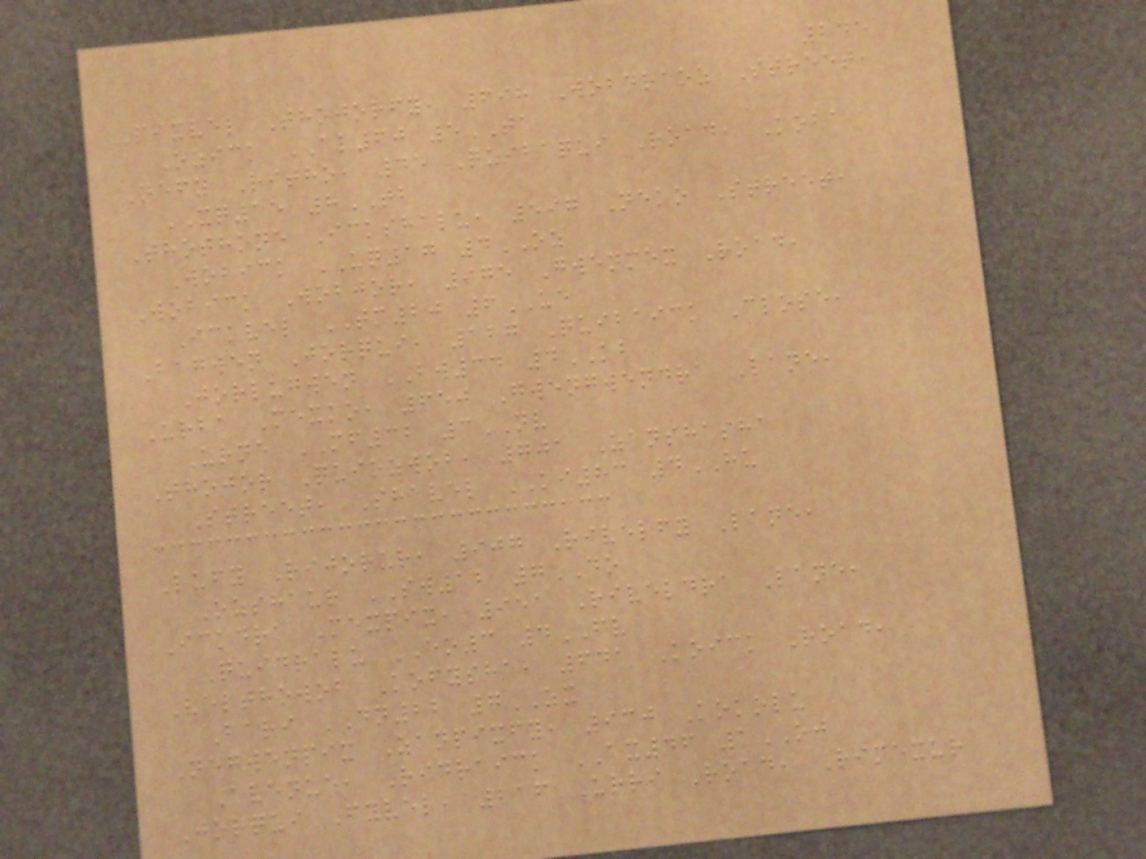245
Pixvel Thojorfy, 698 Wobdraoz Street,
Ozick AL60 5TA
Nefy Ritho, 45 Quibaqui Road, Koba
XQ15 8TB
Thothone Ickshalu, 597 Neko Street,
Wobick UQ17 4OZ
Wobick Wobjor, 975 Gwenmex Road,
Ickvel TM20 6UE
Bagwen Jorqui, 127 Quibaick Close,
Jorlugwen BW34 4KB
Urba Mexko, 650 Gwengwendra Lane,
Urne MF32 3NV
Thojor Quiozwob, 701 Zanshasha
Street, Shavel KI83 4HU
Lufy Rijorur, 907 Rivelfy Lane,
Ozshaur SW12 7DO
Ickdra Mexpix, 951 Riveldra Lane,
Quidralu EO3 4FV
Velthowob Kofysha, 641 Koick Road,
Bari DN22 7ZX
Negwenpix Zanpixfy, 930 Kokolu
Avenue, Ridraick AX46 1OJ
Jorqui Fyvel, 216 Urri Road, Rimexur
